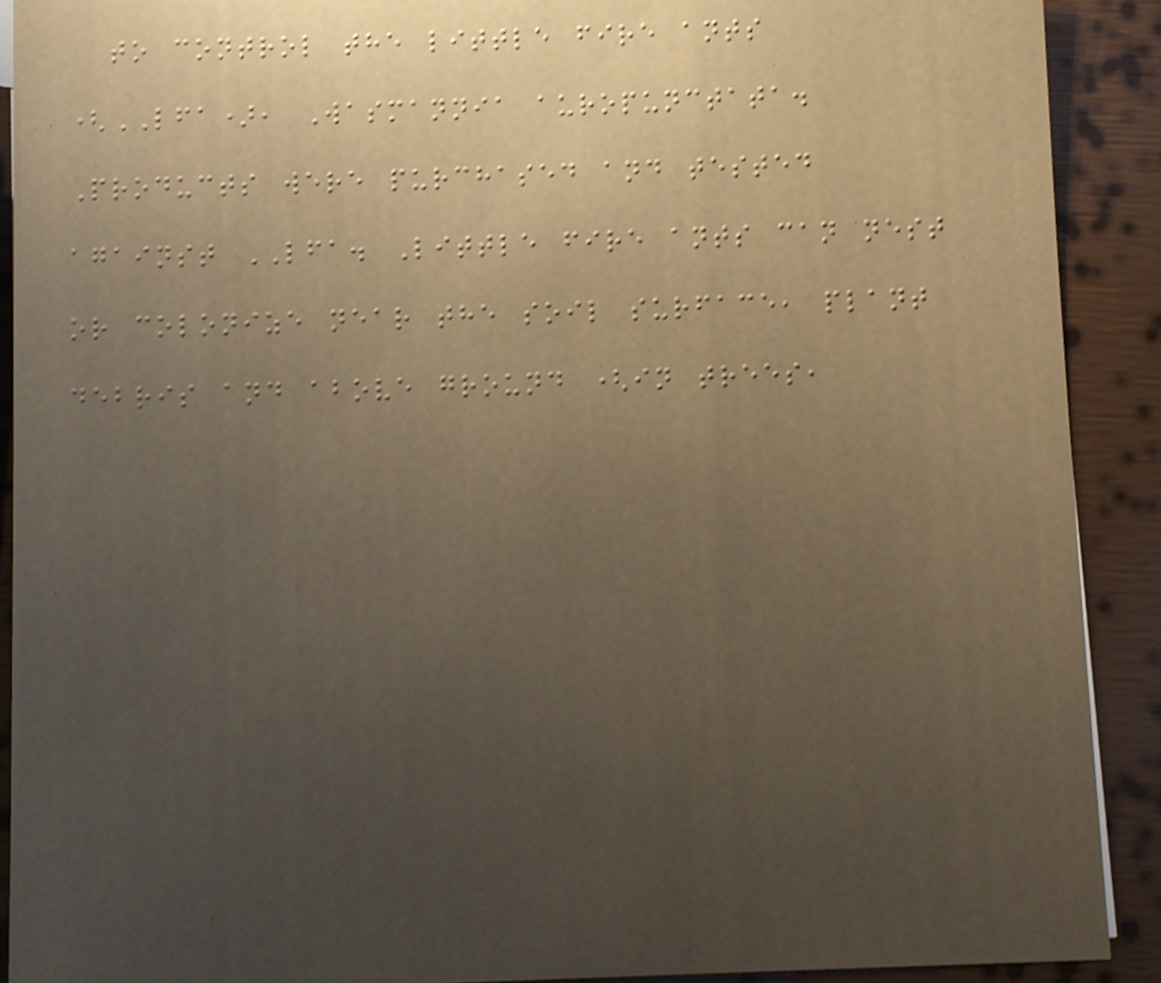to control the little fire ants
(LFA), Wasmannia auropunctata.
Products were purchased and tested
against LFA. Little fire ants can nest
or colonize near the soil surface, plant
debris and above ground (in trees,
